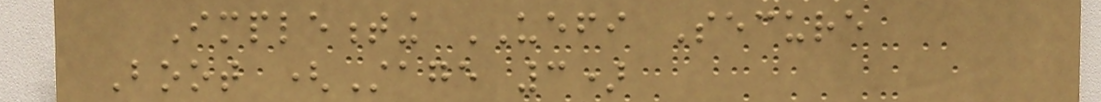Implementing UEFI Secure
Boot (Stage 3)
